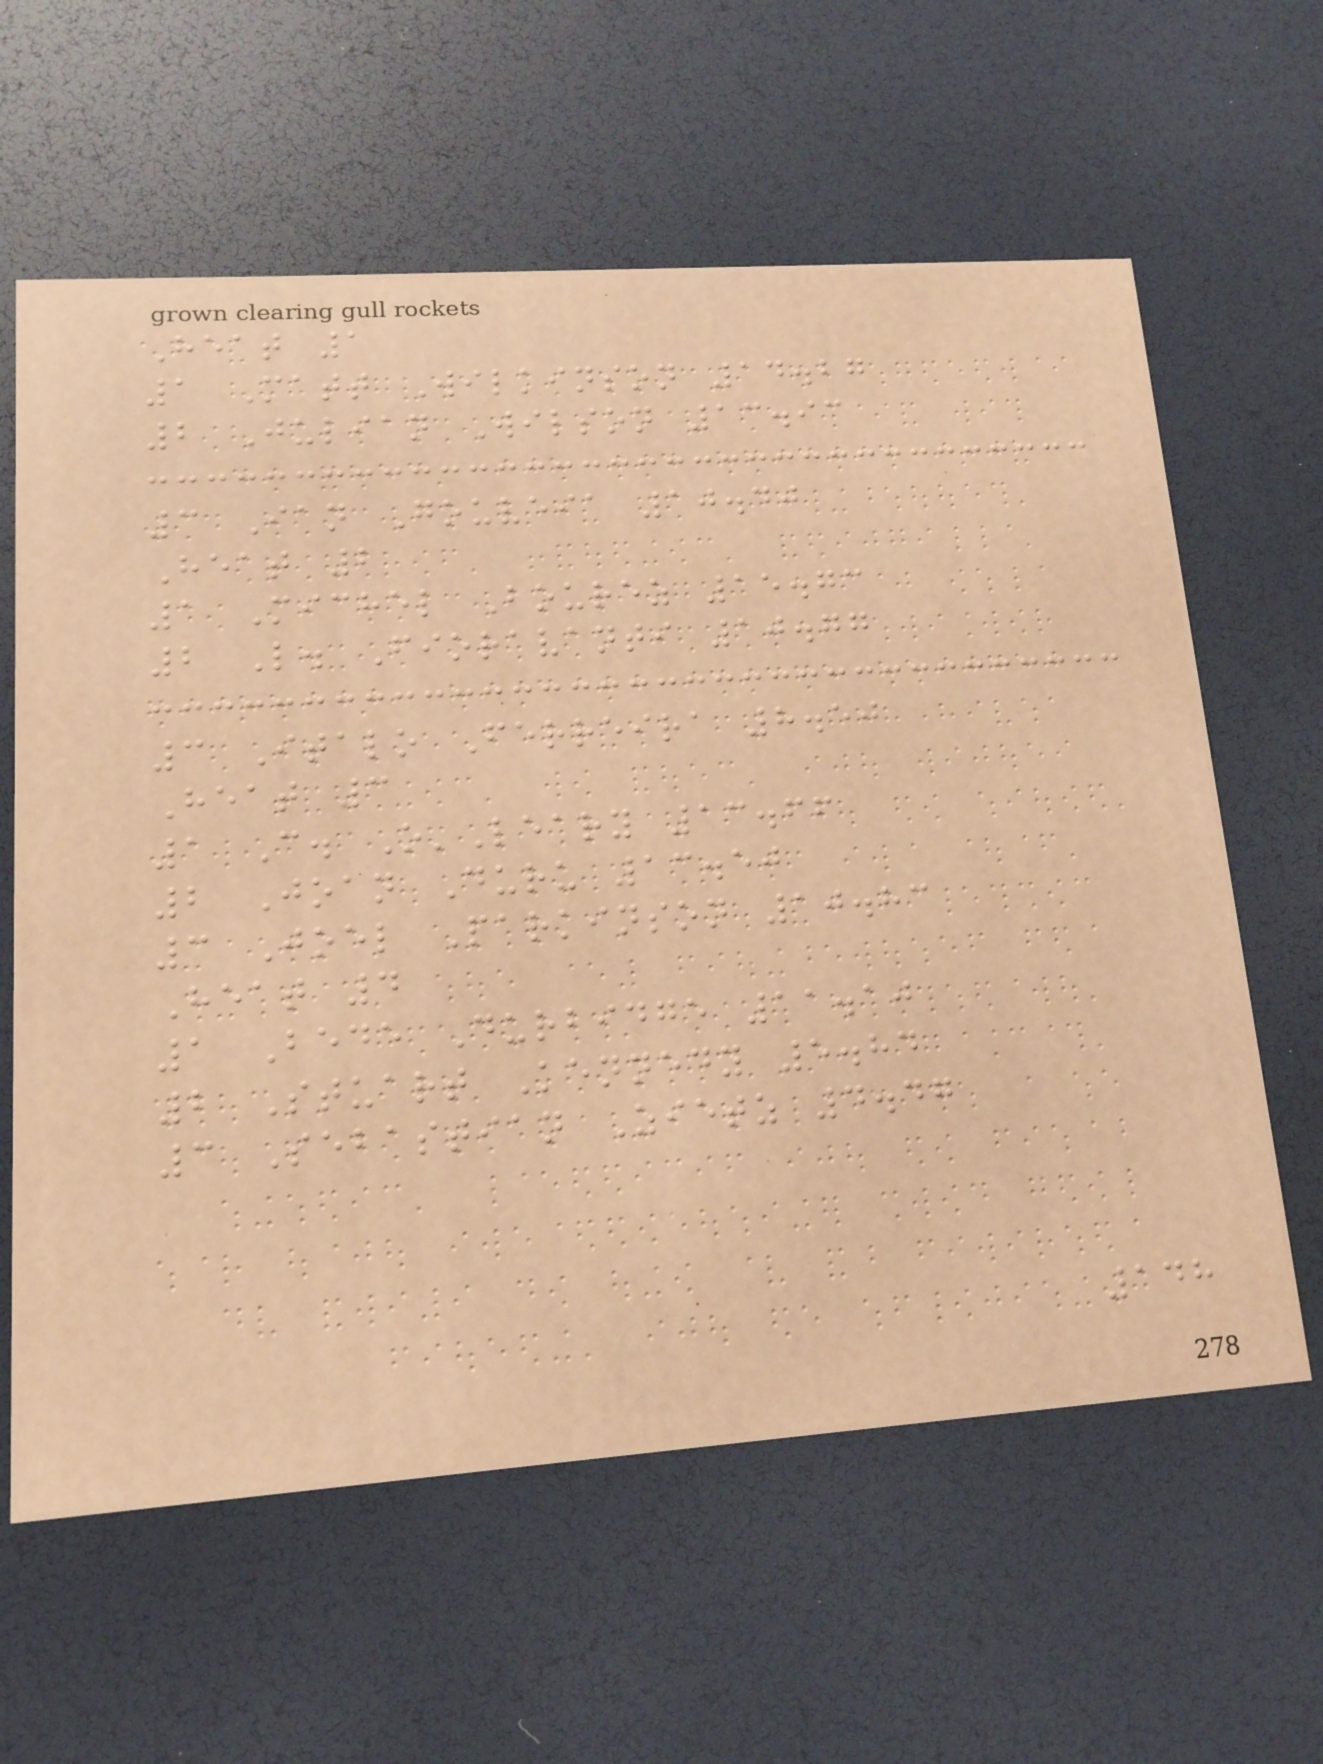Heat 1
1 Matt Wilkinson 14.27
2 Julian Wilson 13.93
3 Ian Gouveia 10.40
Heat 2
1 Michel Bourez 15.73
2 L. Fioravanti 10.77
3 Italo Ferreira 8.50
Heat 3
1 C. O'Leary 13.66
2 Joan Duru 13.50
3 Joel Parkinson 10.83
Heat 4
1 Bede Durbidge 11.10
2 Stuart Kennedy 5.84
3 Sebastian Zietz 4.47
148
